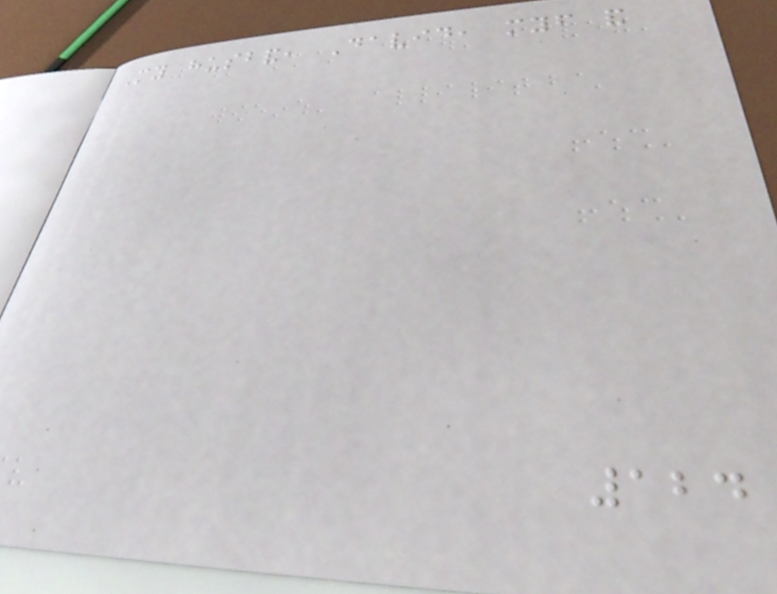My husband, David, myself and
124
